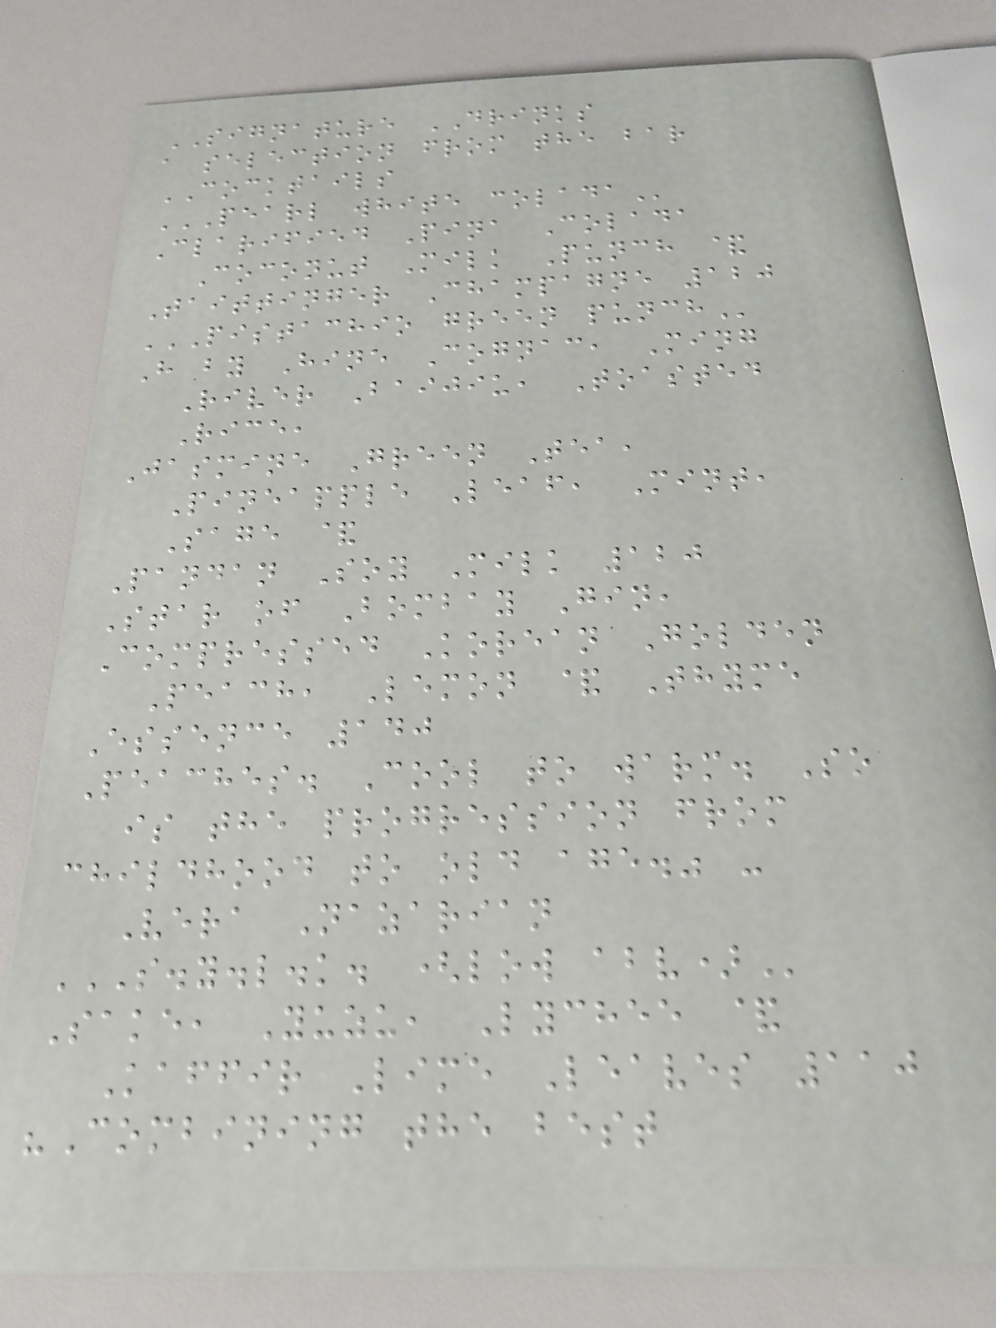SIGNATURE DRINKS
a selection from the bar
COCKTAILS
PEARL WHITE COLADA
Clarified Pina Colada
Coconut Milk Punch &
Taittinger Champagne 120
PISTACHIO GREEN PUNCH
H by Hine Cognac, Ming
River Baijiu, Toasted
Rice,
Jasmine Green Tea,
Pineapple Leaf, Mint,
Sage &
Pandan Soy Milk 120
Star of Bombay Gin,
Compressed Korean Golden
Peach, Lemon & Thyme
Essence 140
Peaches. Cool to warm. So
is the progression from
childhood to old age." -
Vera Nazarian
S.Y.L.K. (LOW ABV)
Sake, Yuzu, Lychee &
Kaffir Lime Leaves 110
"Combining the best
